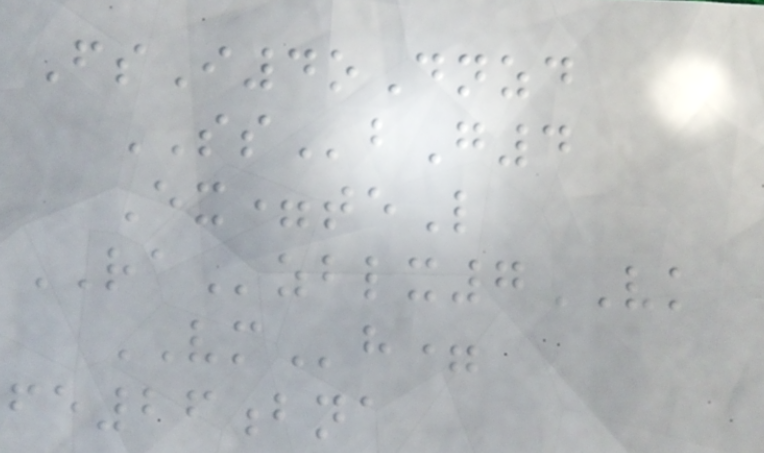FsI4oDnzd
SSbG4
Ex=teL
RAzblx7VK
VMh=
fe26bna
